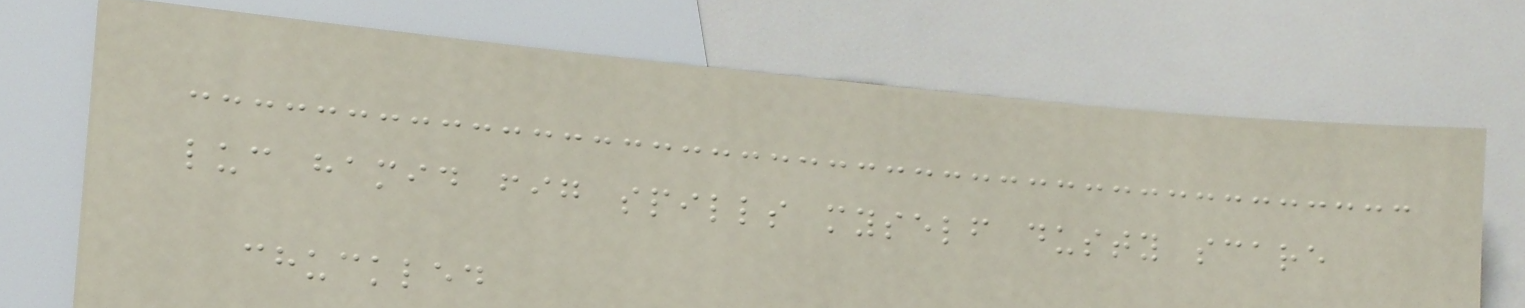luc hamid fig spills myself dusty scare
chuckled
